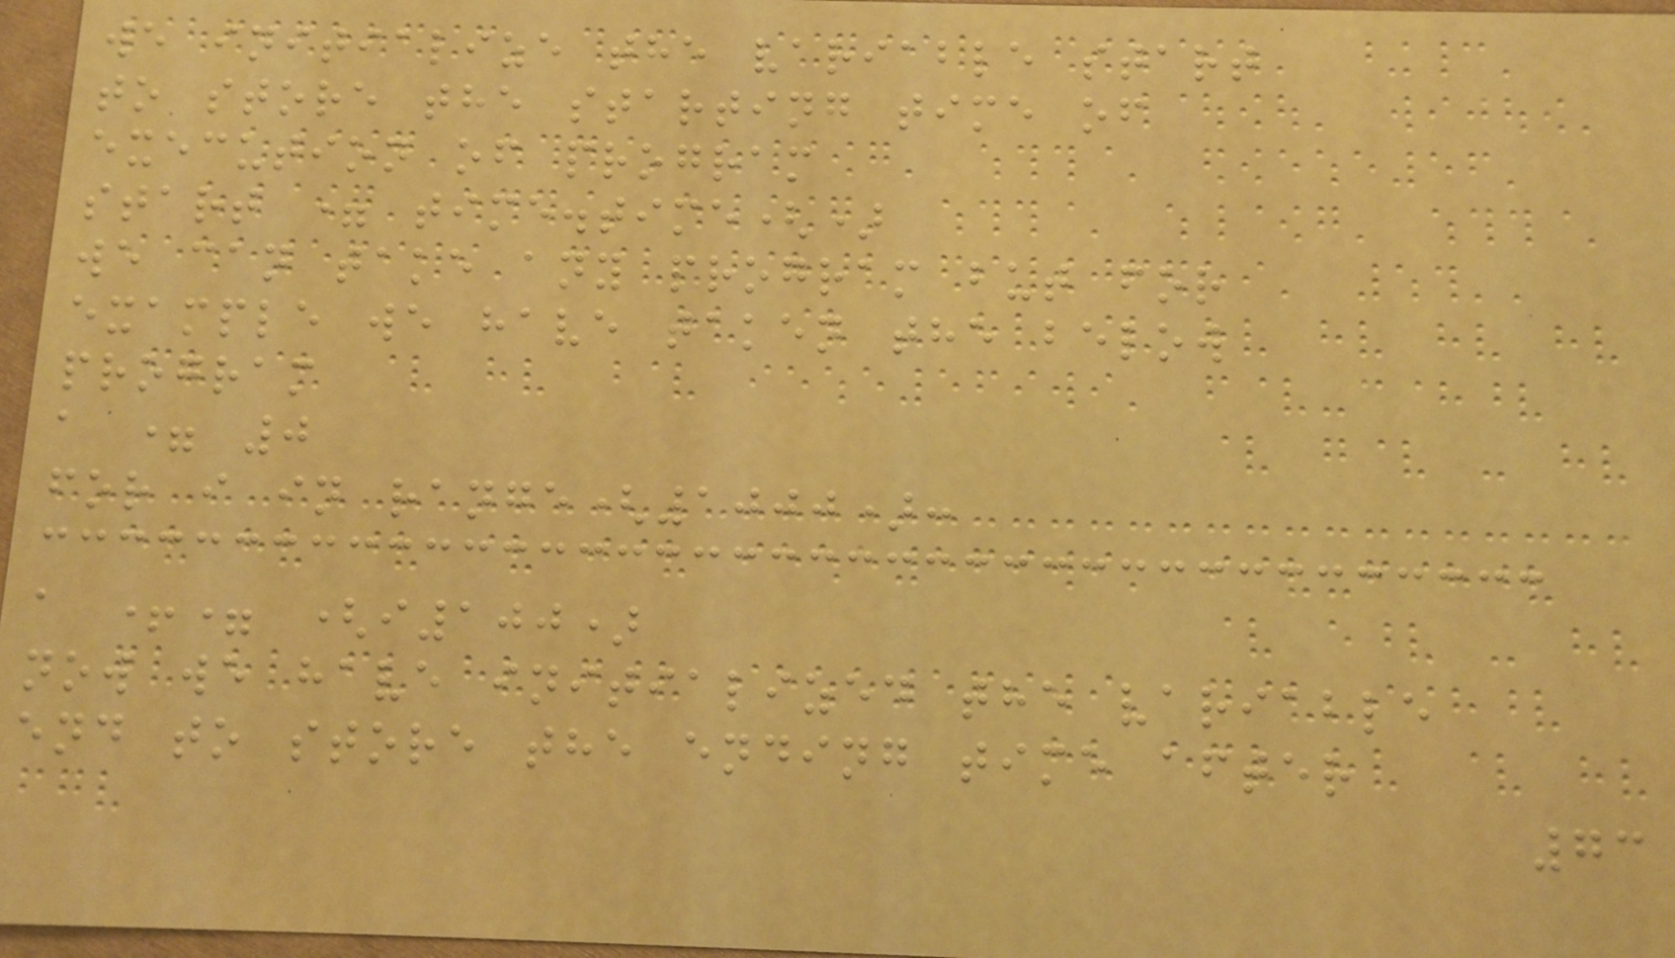we initialize the variable start
to store the starting time of
execution of program
start = time.time()
we can take any program but for
example we have taken the below
program
a = 0
for i in range(1000):
a += (i100)
now we have initialized the variable
end to store the ending time after
73
